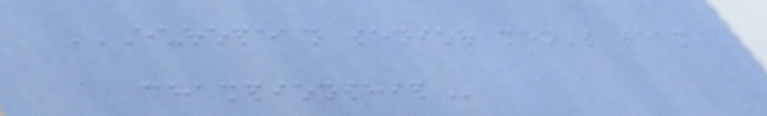EUROPEAN SENIOR MEN'S TEAM
CHAMPIONSHIP
